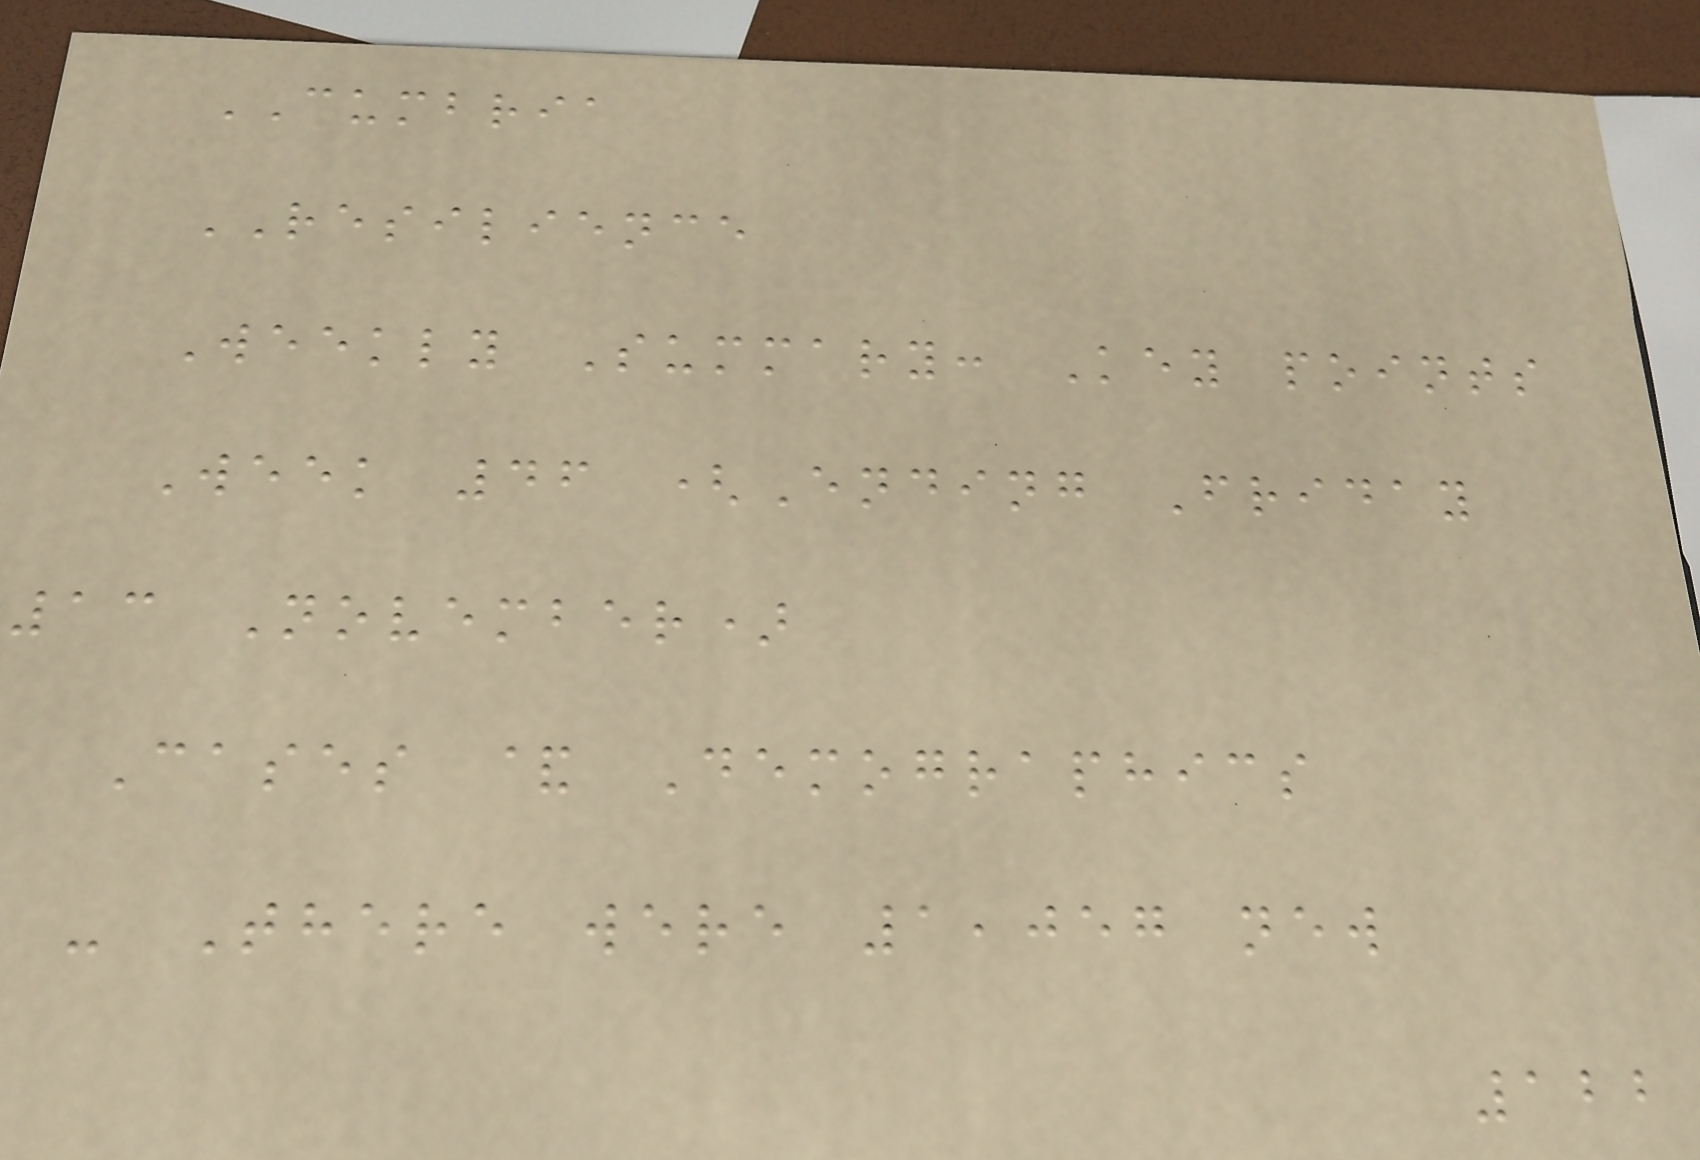CUMBRIA
RESILIENCE
Weekly Summary: Key points
Week 46 (Ending Friday
13 November)
Cases & Demographics
- There were 1,057 new
122
